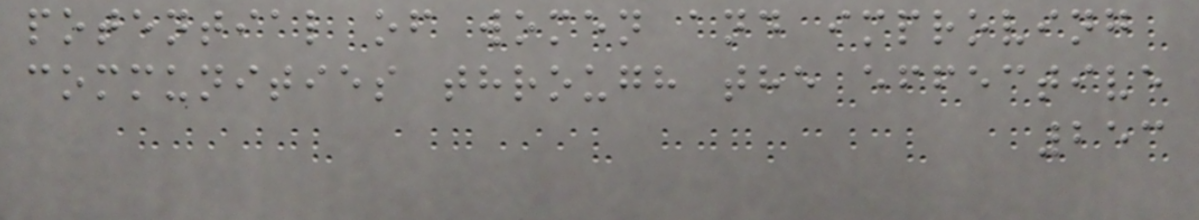potential of women and improving
communities through the effective
253
